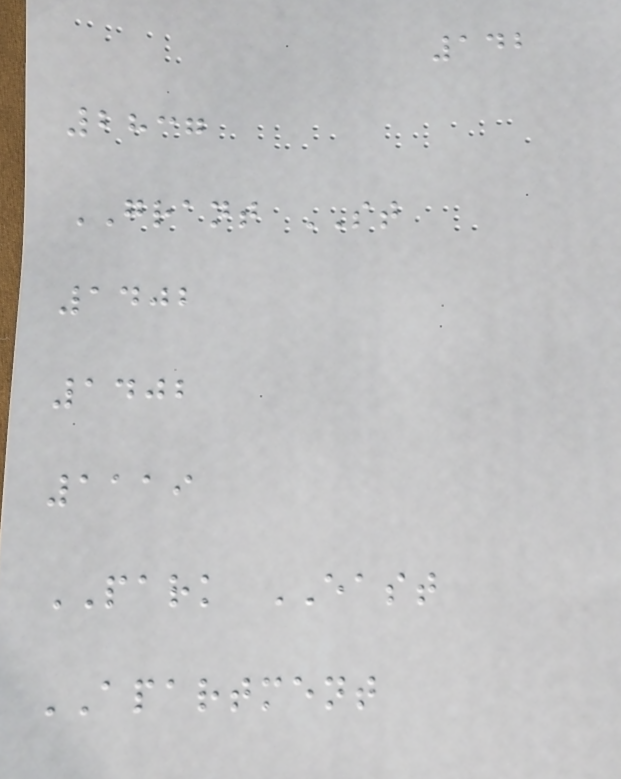142
2837
GRANT ST
1402
1402
1119
PARK EAST
APARTMENT
